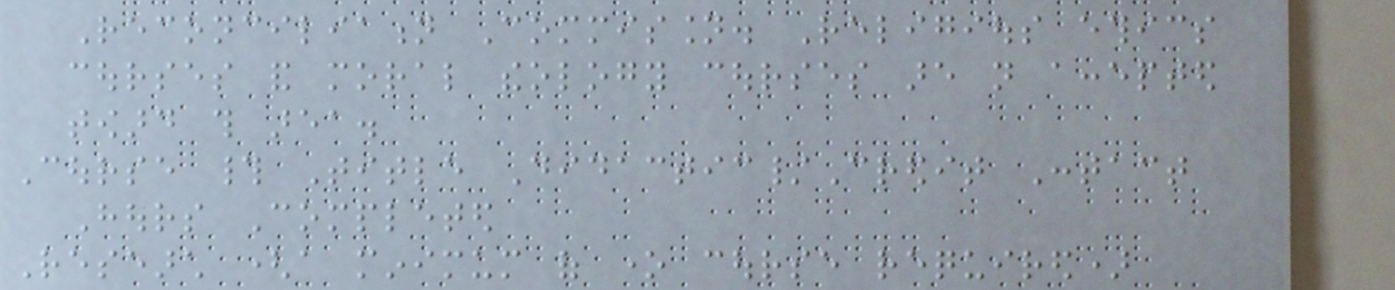Reconciliation Commission. Religious ethics
courses and moral theology courses are not accepted
toward this area.
Course # Title Didactic/Credit Contact
Hours Completed
Research (a minimum of one course required)
